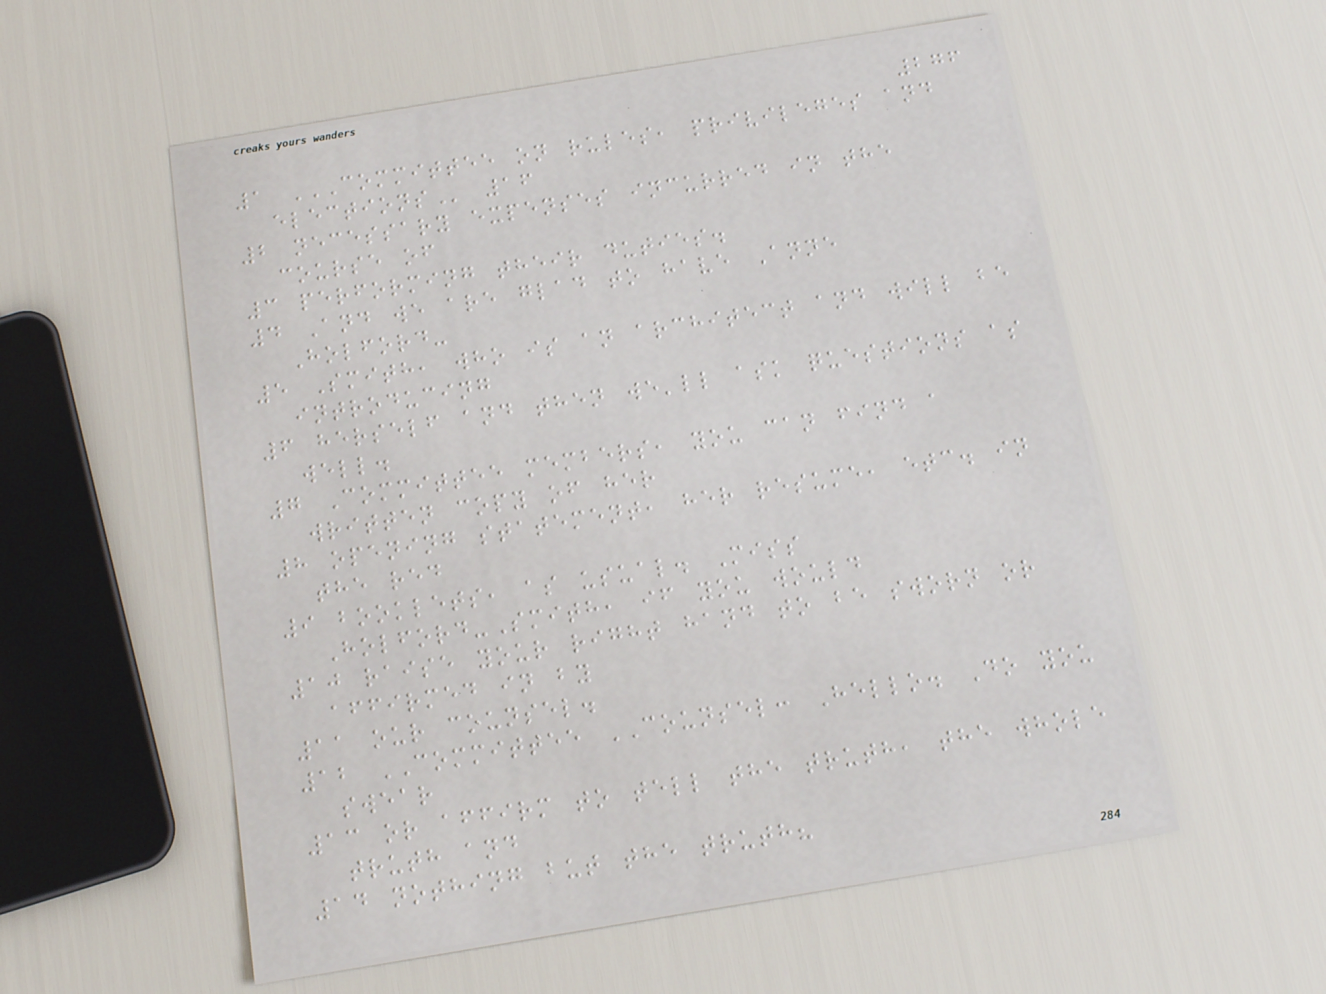276
1 COMMITTEE ON RULES, PRIVILEGES AND
ELECTIONS 16
2 necessary expenses incurred in the
course of
3 performing their duties.
4 And we are glad to have Anne
Holford-
5 Smith, who is an architect and will be
introducing
6 herself and then we'll ask questions as
well.
7 Committee members, you can find a
written copy of her
8 opening statement, her resume, etc. in
the red
9 booklets, as usual. Miss
Holford-Smith, if you would
10 raise your right hand to be sworn or
affirmed in by
11 our counsel.
12 COMMITTEE COUNSEL: Hello. Do you
swear
13 or affirm to tell the truth, the whole
truth and
14 nothing but the truth?
